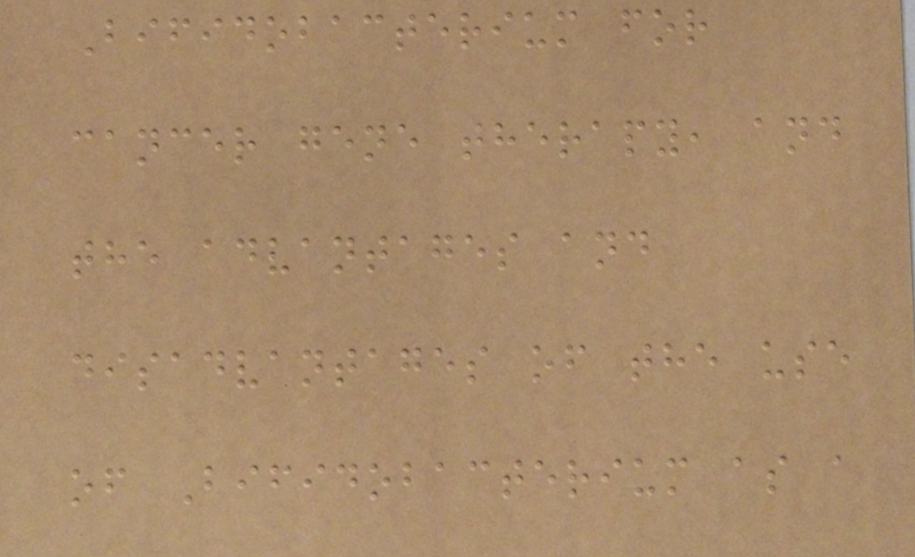Bifidobacterium for
cancer gene therapy, and
the advantages and
disadvantages of the use
of Bifidobacterium as a
